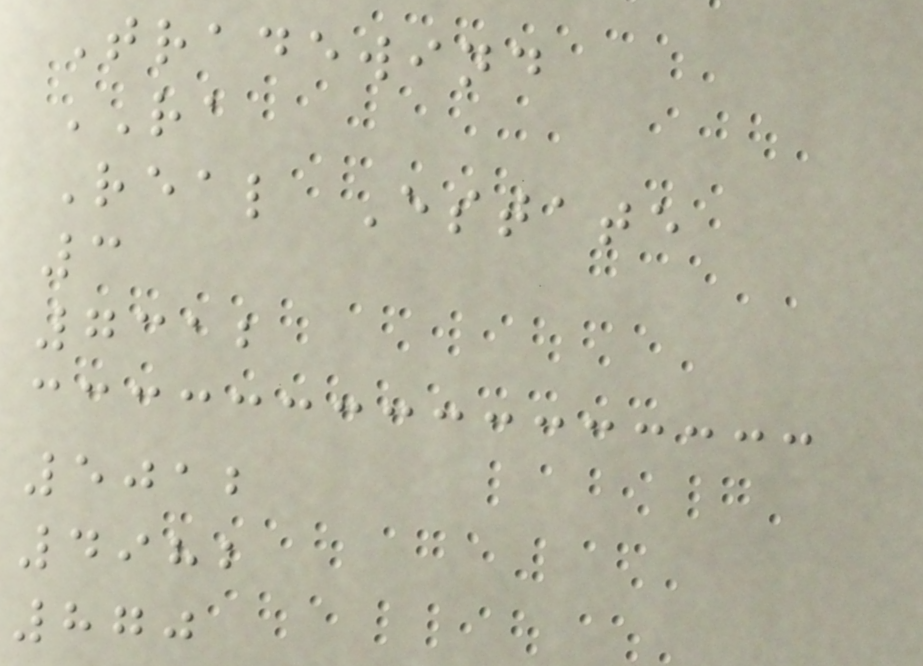Tradewind
RA
Real Estate
3
7312
5012
4982
870
